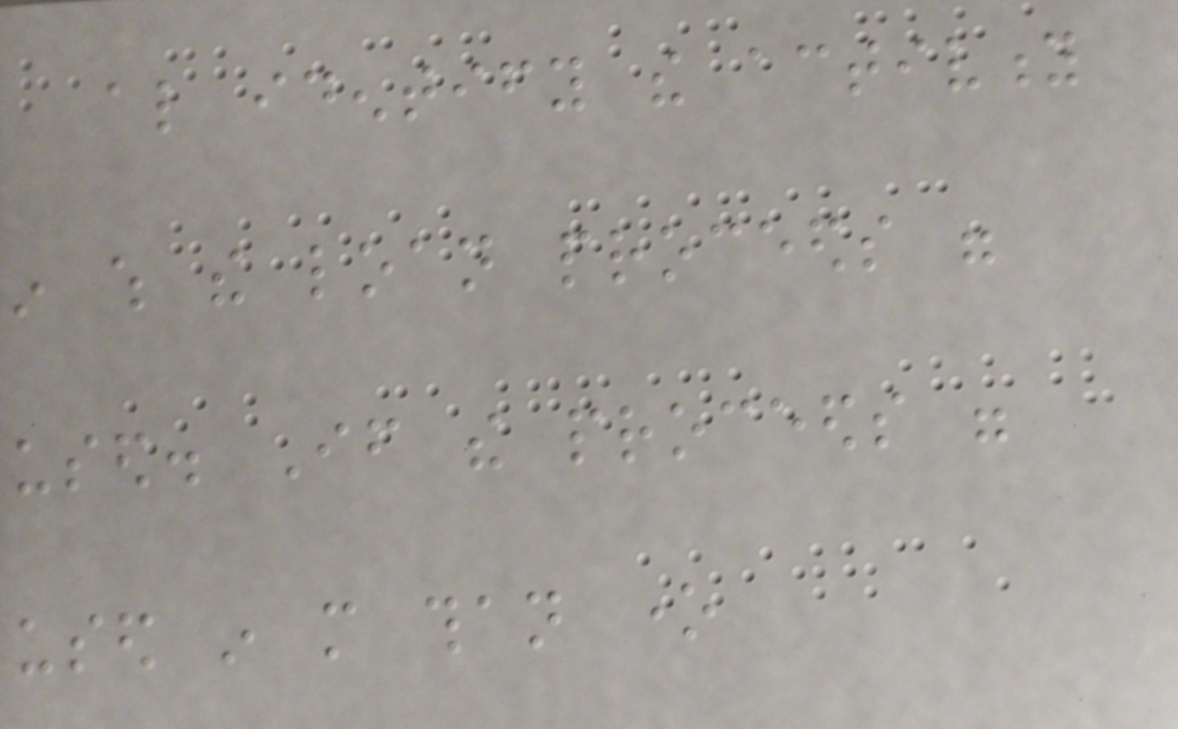also identify the activity
in which the loan proceeds were
used. If the proceeds were
used in more than one
